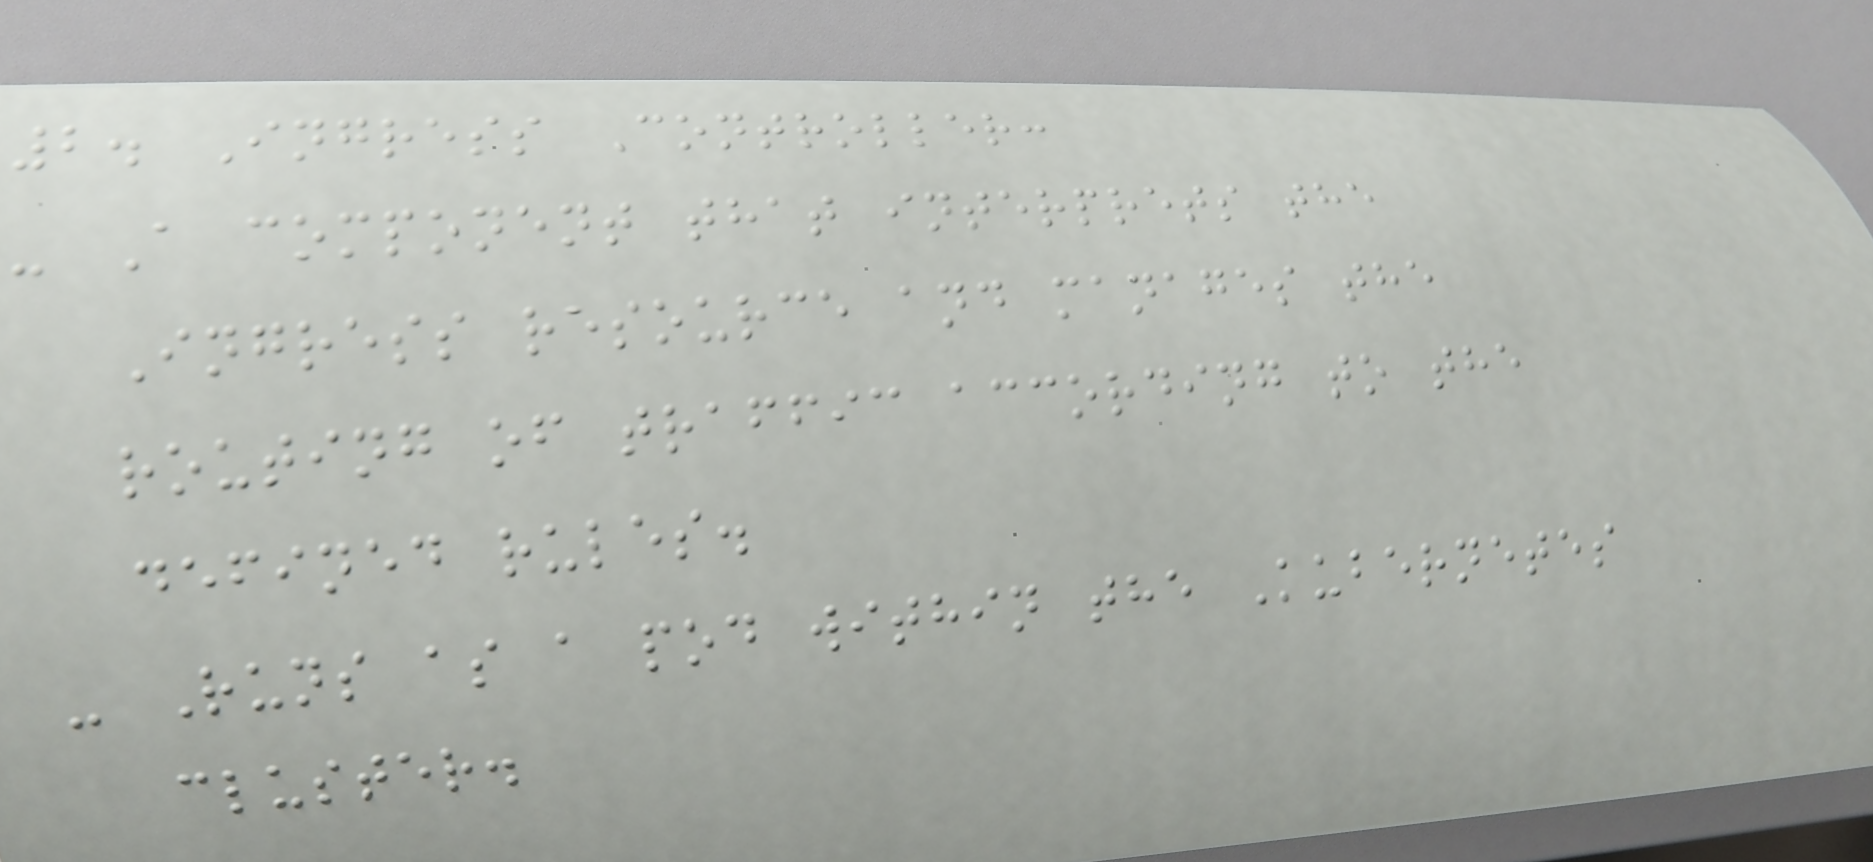2. Ingress Controller:
- A component that interprets the
Ingress resource and manages the
routing of traffic according to the
defined rules.
- Runs as a pod within the Kubernetes
cluster.
